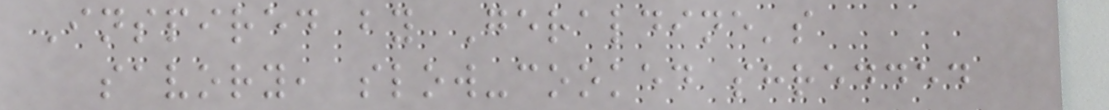Inspired by Geraldine's
savory, slow-cooked shredded
